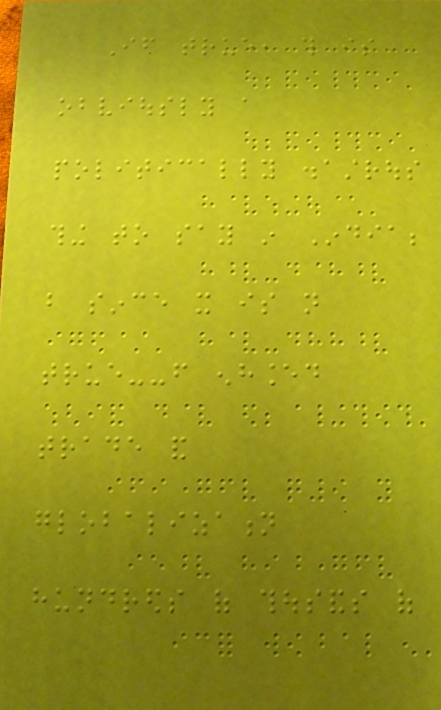If true, this is
obviously a
politically disastrous
thing to say in India;
but since it is not
true--from enhanced
trade and
globalization
hundreds of thousands of
